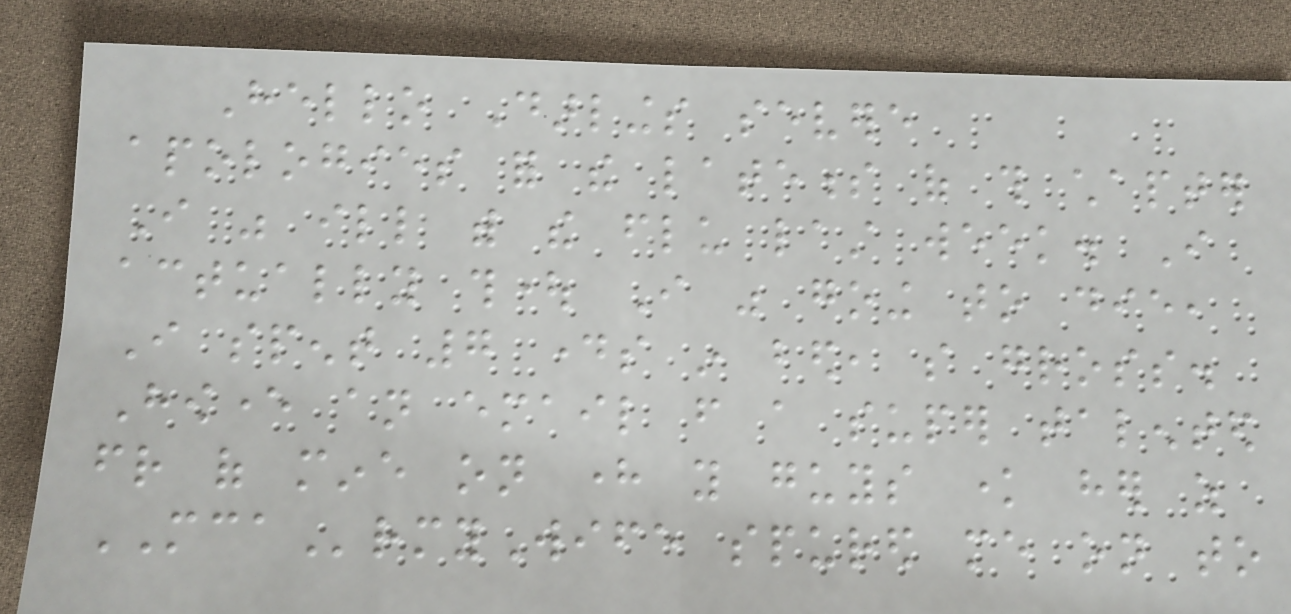Hello Darlings severe
apologies for the lateness of this chapter
I was ill with the flu last week. I
actually thought I was going to die,
I spent 7 days in bed, so gross.
However an email from a super talented
friend of mine on here you guys know her as
MCArmyWife spured me on to
